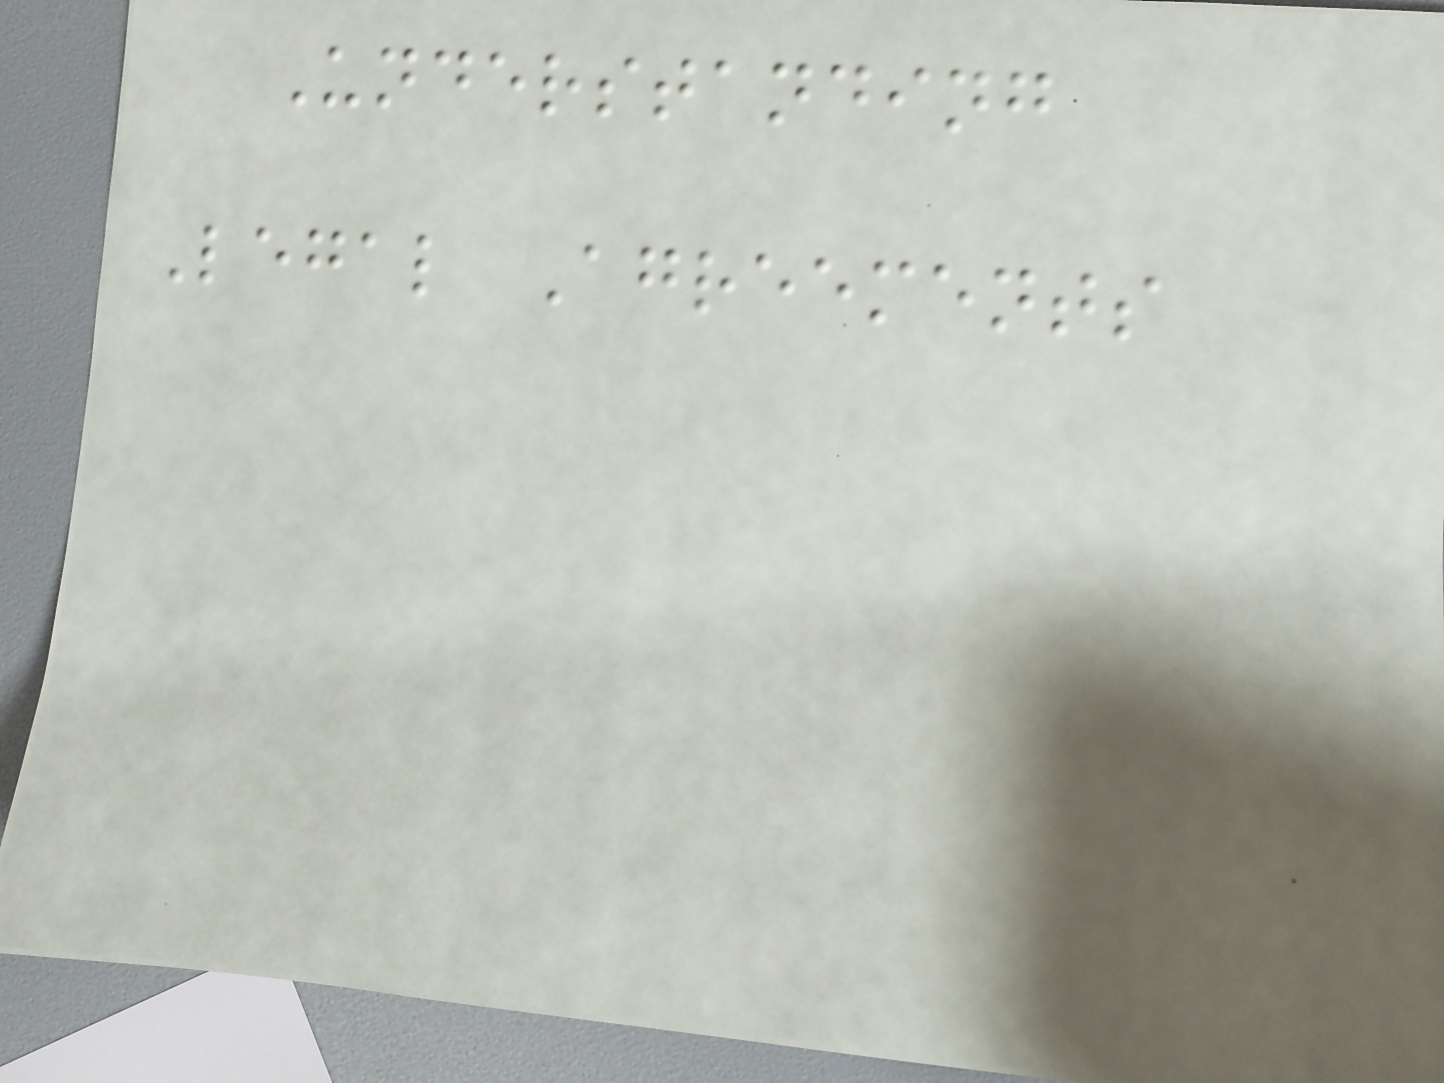Understanding
Legal Agreements
